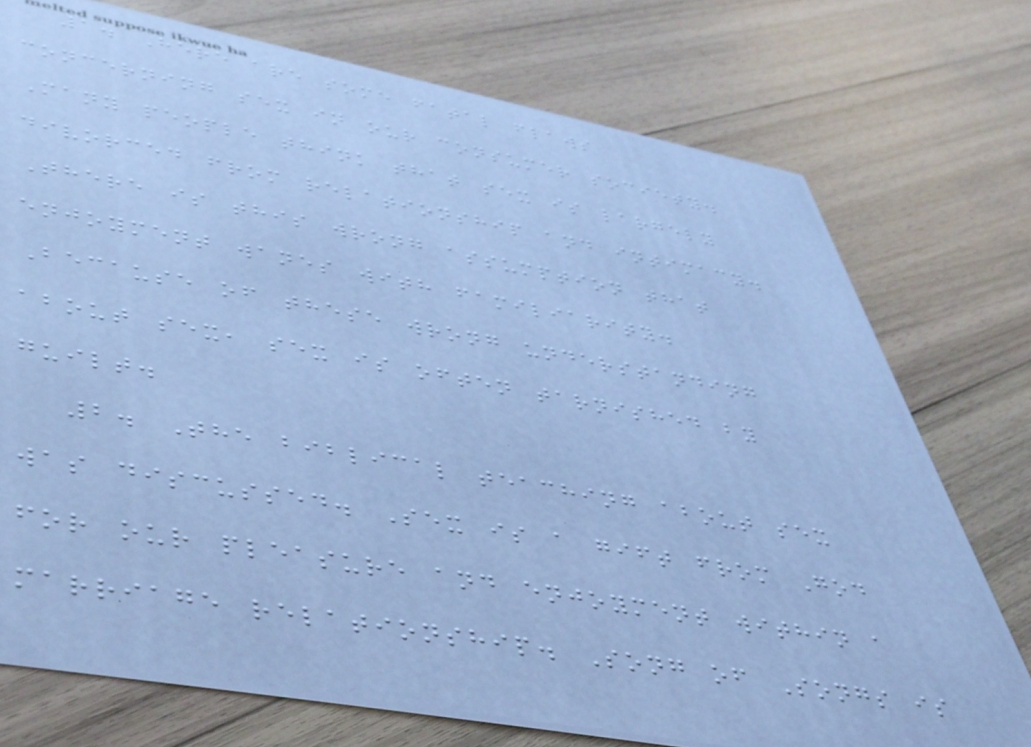1. Here are some fatal flaws
concerning sex in our consumer society.
Many people think that sex is largely
divorced from relationship and intimacy.
There is this wrong assumption that
enjoyment wanes with familiarity.
Because of these wrong understanding
about sex, sex is often tarnished by
guilt.
2. The biblical teaching about sex
was discussed. Sex is a gift from God
for our pleasure and enjoyment within a
marriage relationship. Song of Songs is
